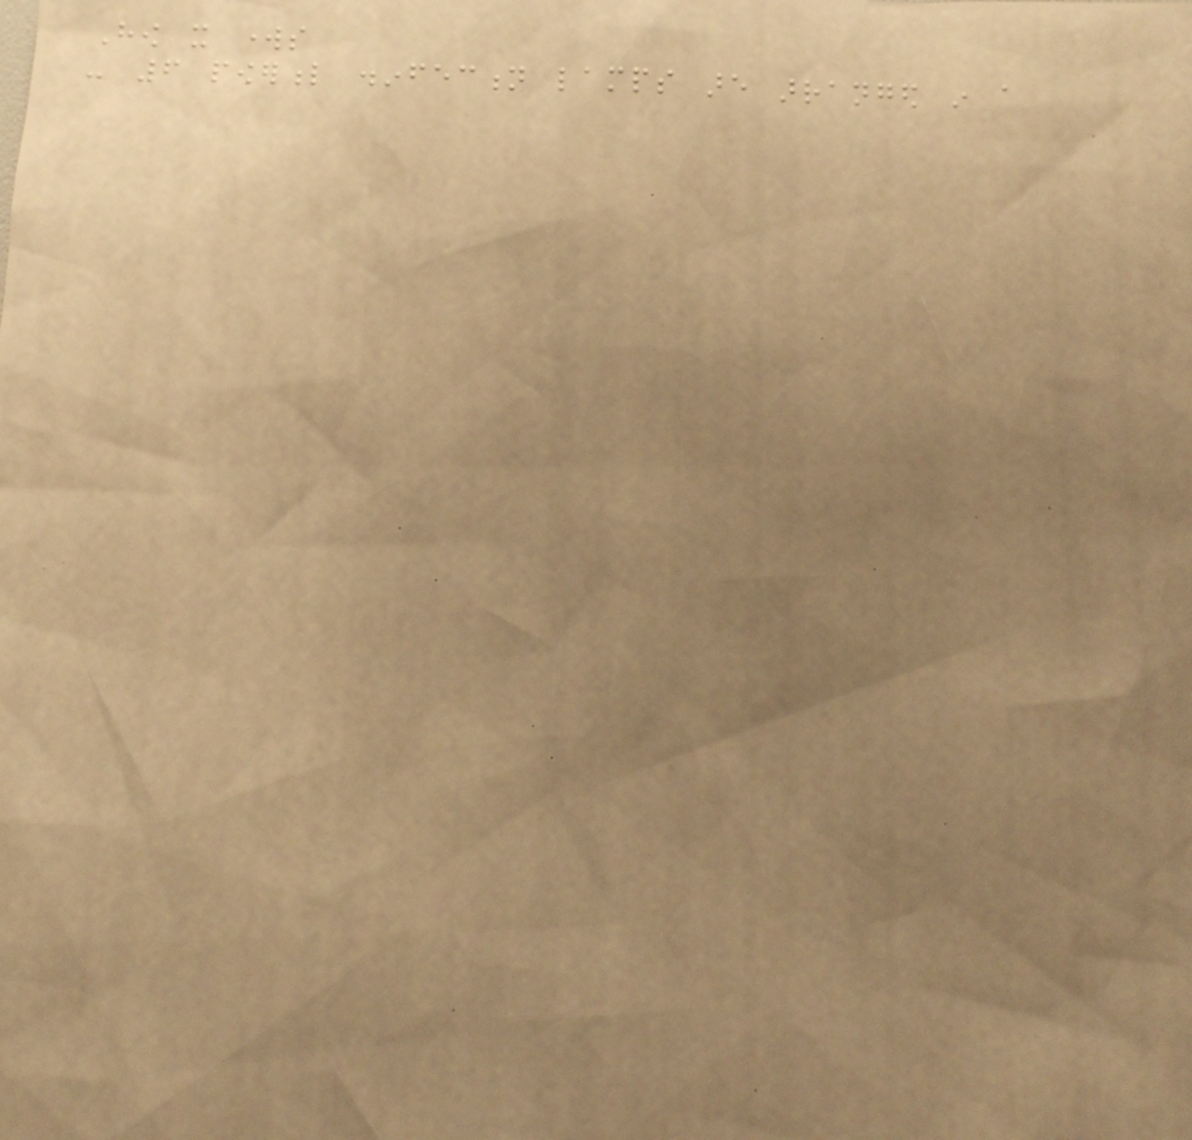How it works
- 6 powerful disinfection lamps are arranged in a
